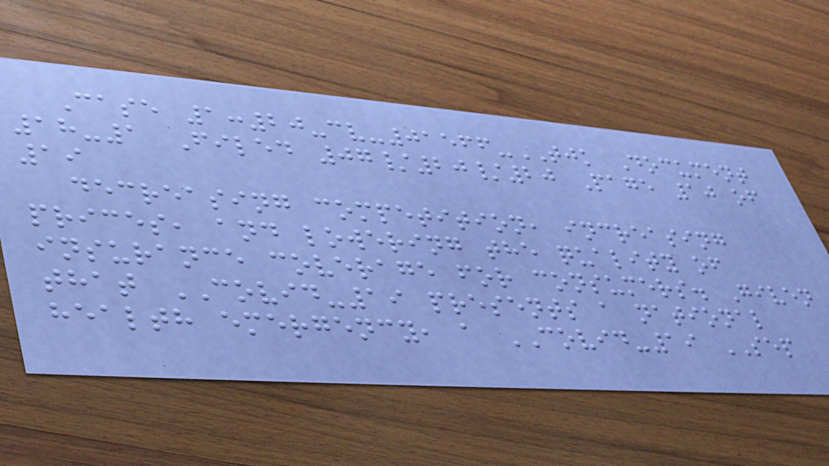Case 1:20-cv-01566-TJK Document
18-1 Filed 07/20/20 Page 10 of
19
decreasing competition, increasing
prices, and lowering the quality of
insurance coverage for consumers. Given
that COVID-19 presents a national
health emergency, a COVID-19 SEP
